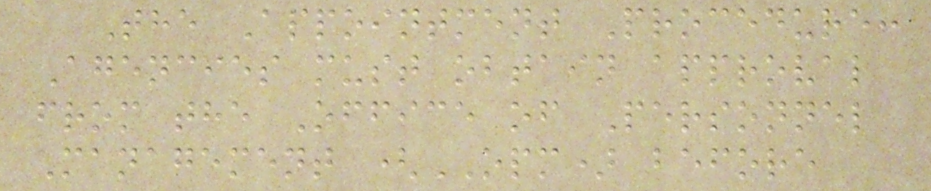The Appointment Procedure:
Agencies must obtain approval
from the Office of Personnel
Management (OPM) before
